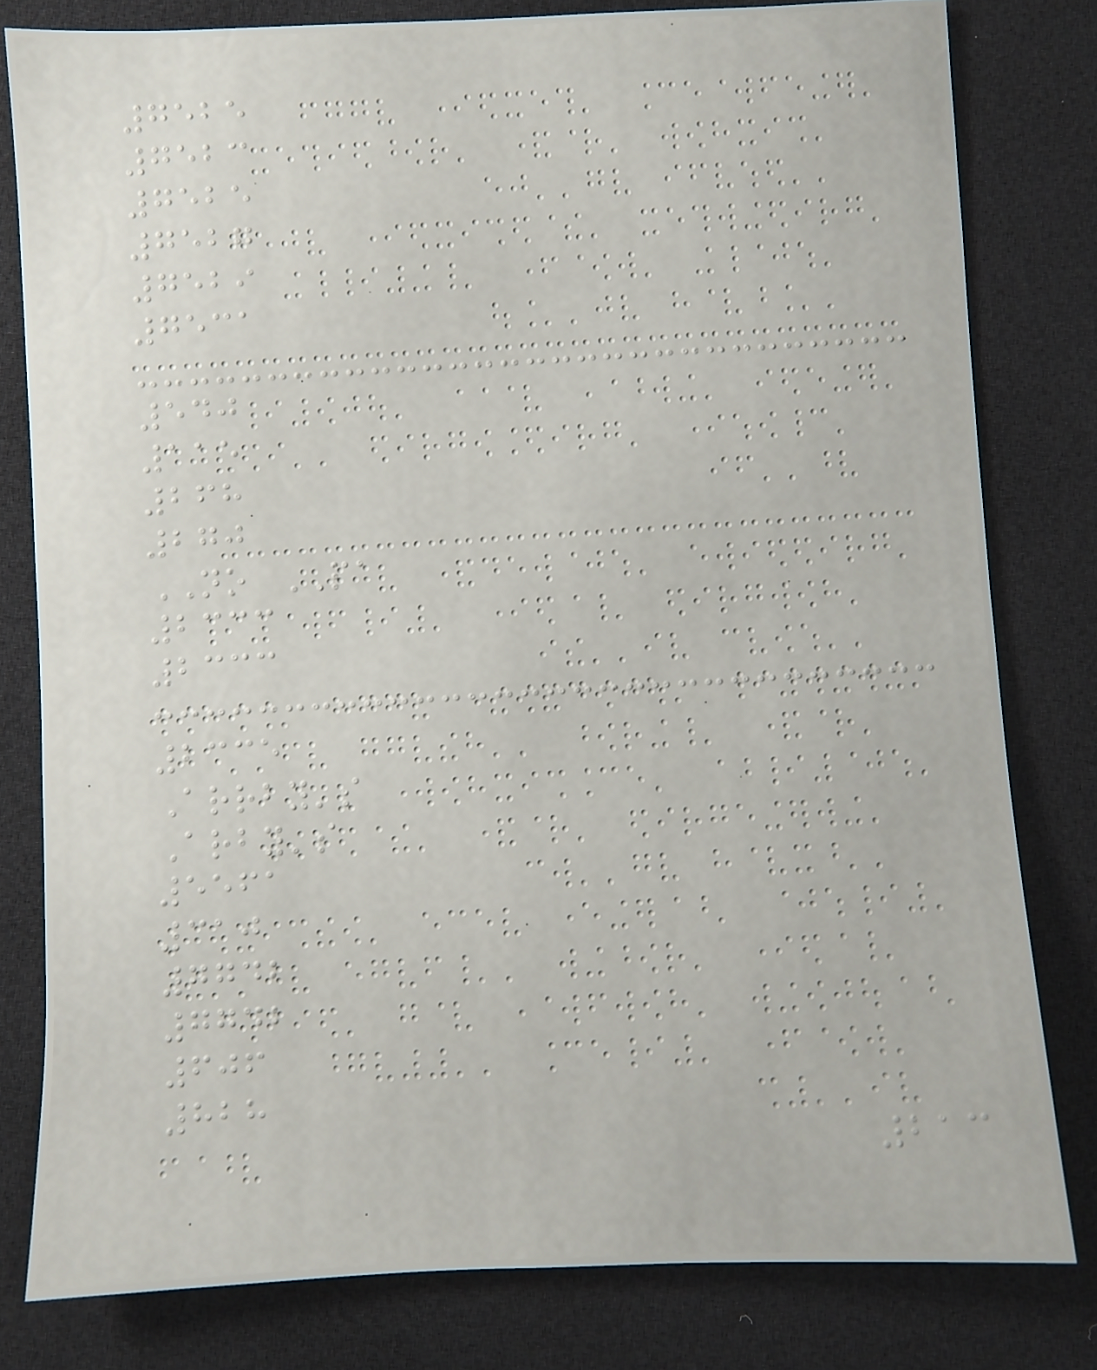7525
7523
7525
7527
7529
7531
540
115
268
270
NO PA
2333
2333
2335
Arrby's
Arby's
5561
310
7742
7742
606
828
213
